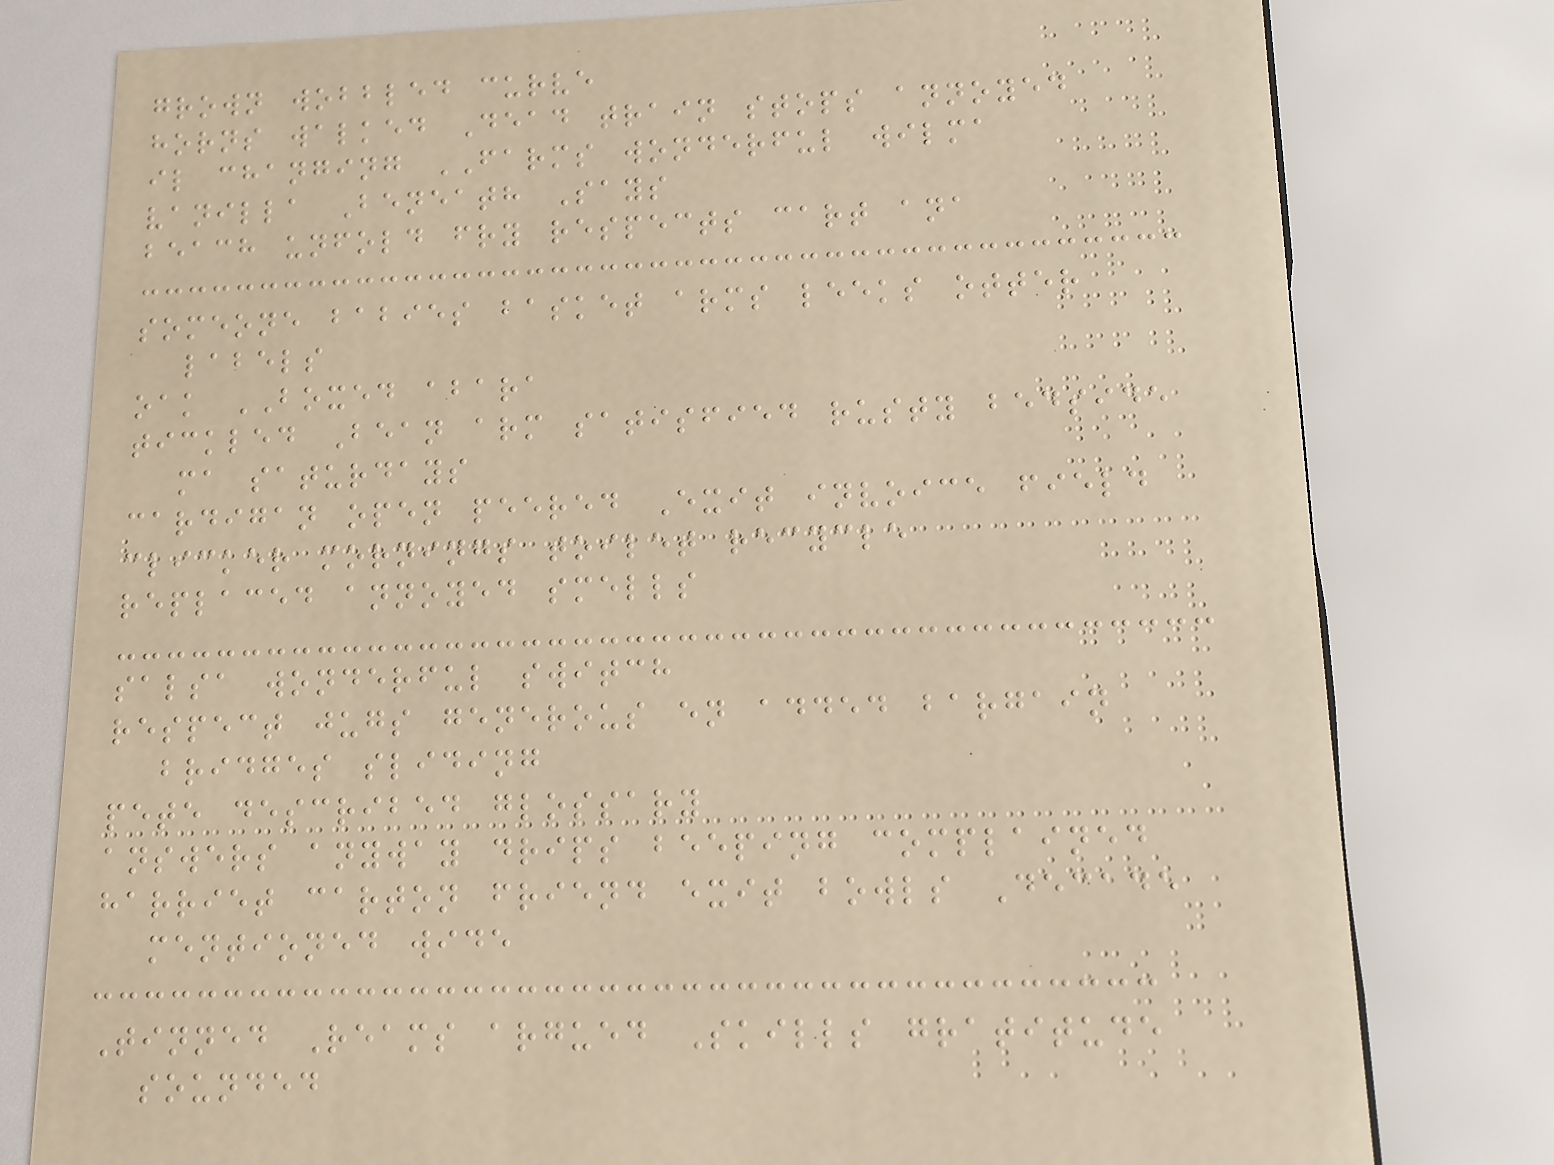grown wobbled curve
horns walked Dead train stops annoyed
il changing FARMS wonderful wilma
vanilla Beneath Says
beach unfold fry respects cart ana
someone babies basket arms leeks otter
labels
oak BOXED abara
tickled Bean arm satisfied rusty bedside
ma saturdays
cardigan open peered Exit invoice field
clicker mornings toilet recycle
replaced annoyed smells
salsa wonderful switch
respect jugs generous en added bargain
bridges sliding
pete described glossary
answers anyway drips beeping complained
harriet carton friend exit bowls Decade
mentioned wide
Tinned Reams argued Skills gratitude
sounded
